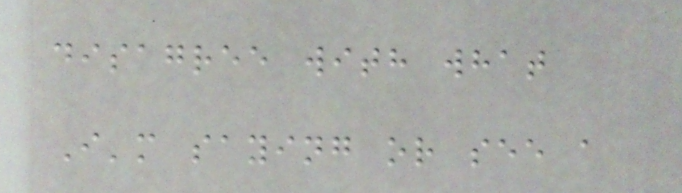disagree with what
I'm saying or see a
